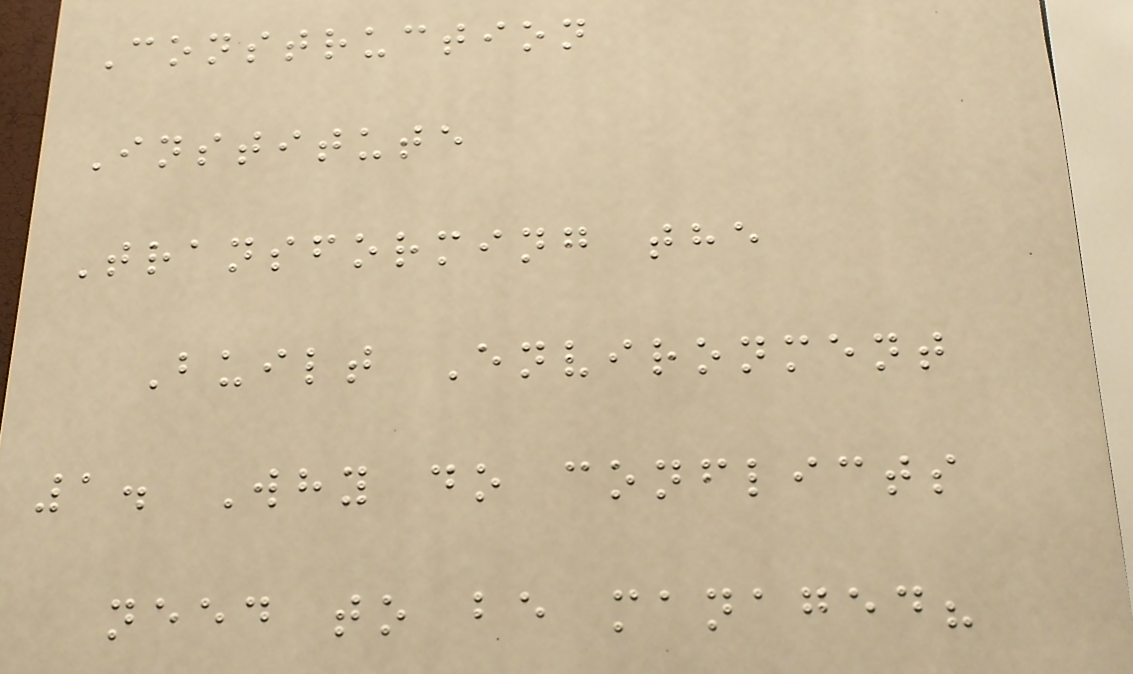Construction
Institute
Transforming the
Built Environment
1. Why do conflicts
need to be managed?
